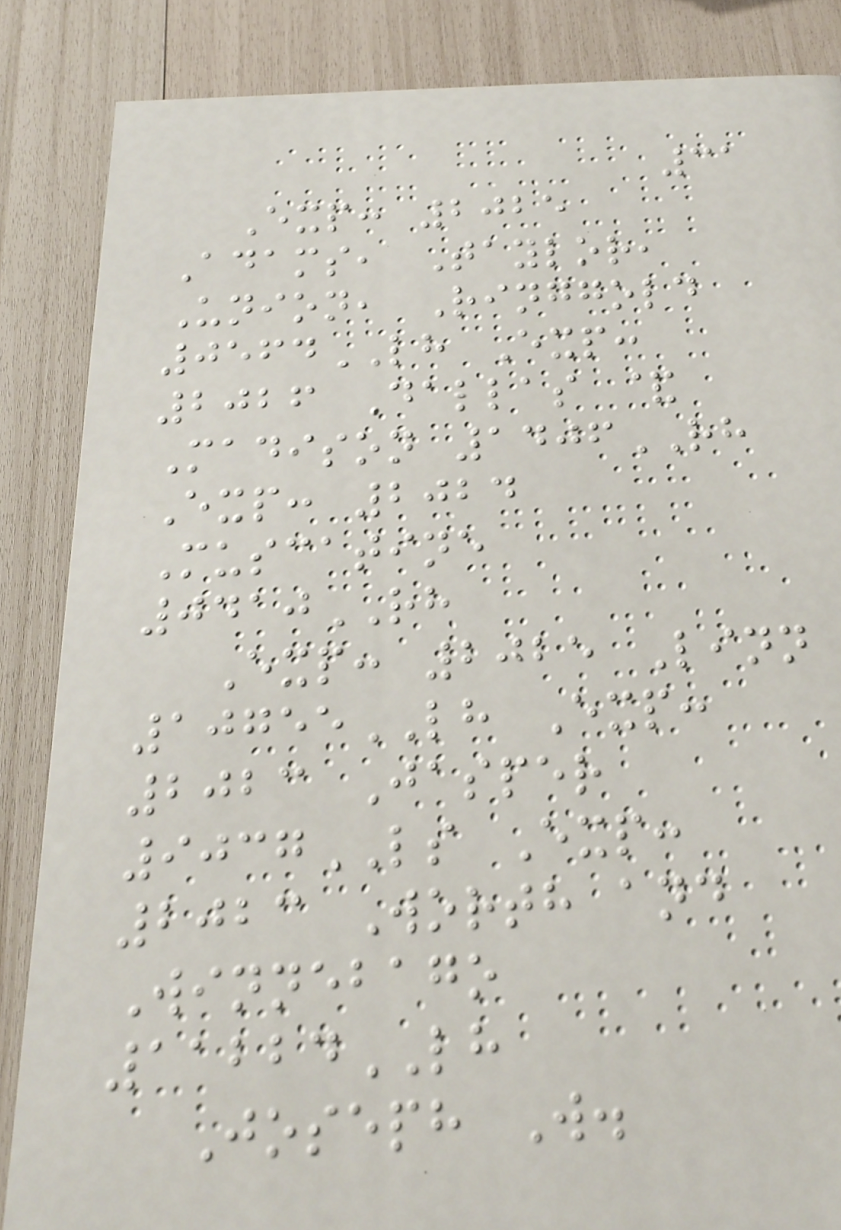31
Exp: 2025
Adams, Taylor,
Union, Ringgold
0564LH Exp:
2026 Dallas &
Madison 1406RH
Exp: 2024
Muscatine
0410RH
Exp: 2025 Linn
10755LH Exp:
2023 Jasper
9037LS Exp:
2023 Worth and
Winnebago
11224LH
Joseph W.
